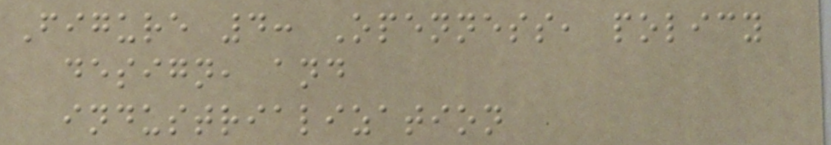Figure 4: Openness, policy
design, and
industrialization
